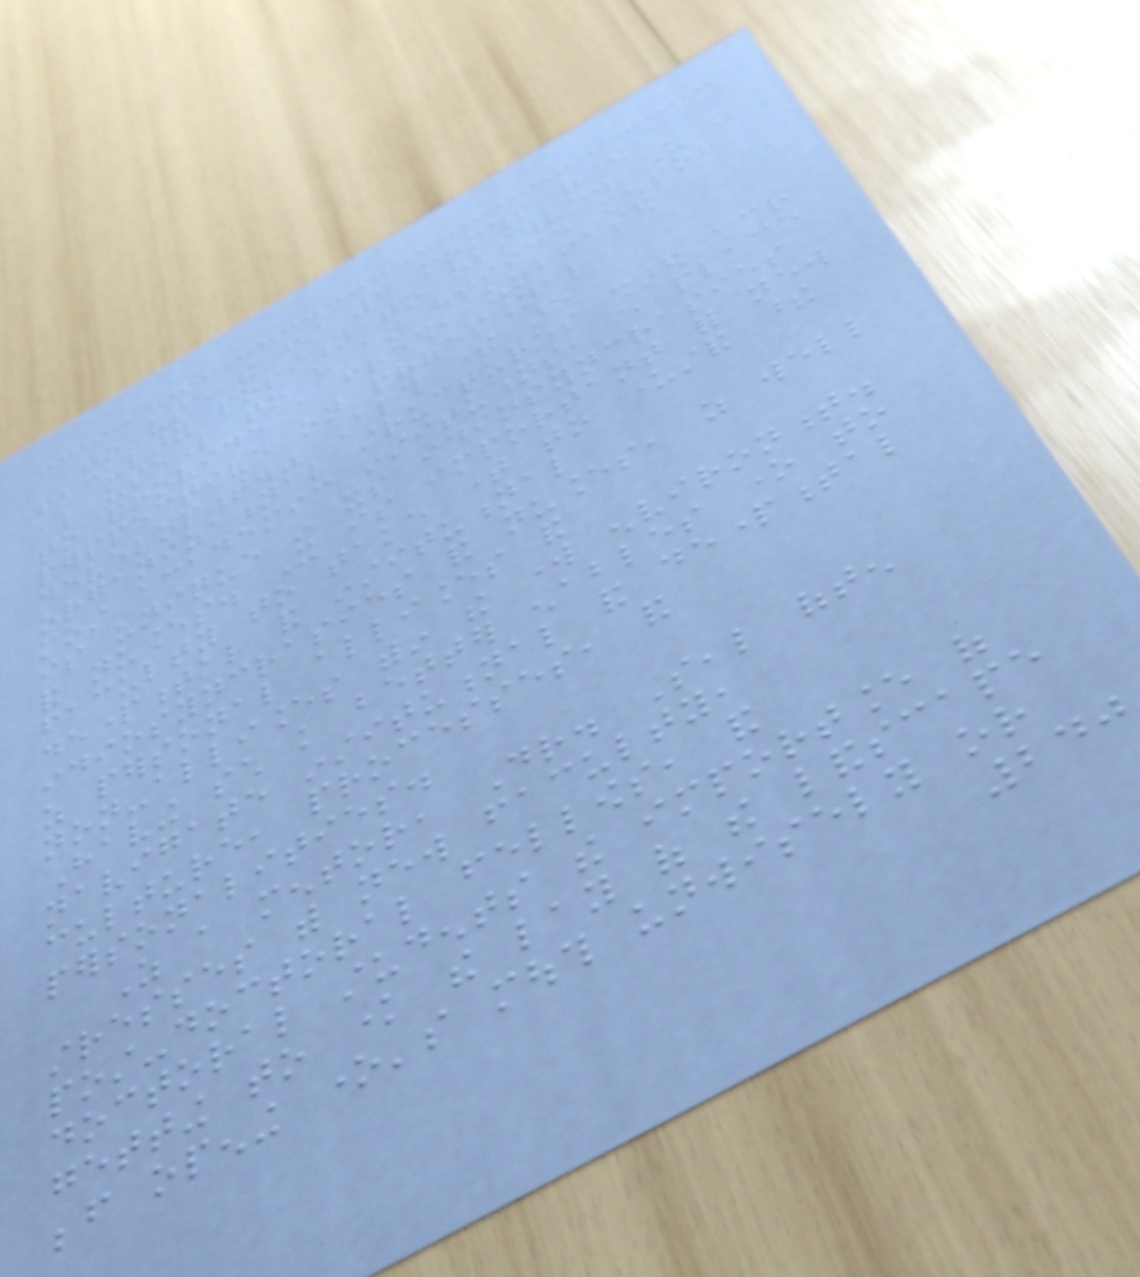to use the first 6 months of the
faculty position to observe. It was
also useful to have an outside mentor
to provide a fresh, unbiased
perspective on professional
development." Although there are
organizational structures shared across
most academic institutions, every place
is unique in its idiosyncrasies
and nuances. It is important for new
faculty to take time to understand these
departmental and institutional
idiosyncrasies and nuances, as well
as personal alliances and
non-alliances within the work environment.
Having such knowledge better enables one to
navigate institutional and departmental
culture, processes, and
personalities.
As a mentor, Dr. Seal often
stresses with new faculty,
post-doctoral fellows, and
doctoral students the importance of
getting to know the lay of the landscape
before opening one's mouth unwisely or
240
